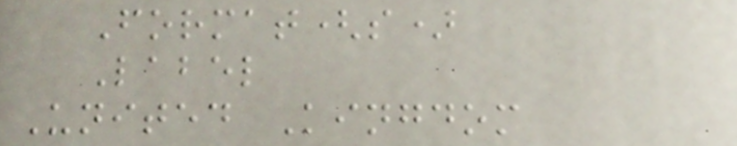Format(s)
Label
United Kingdom
